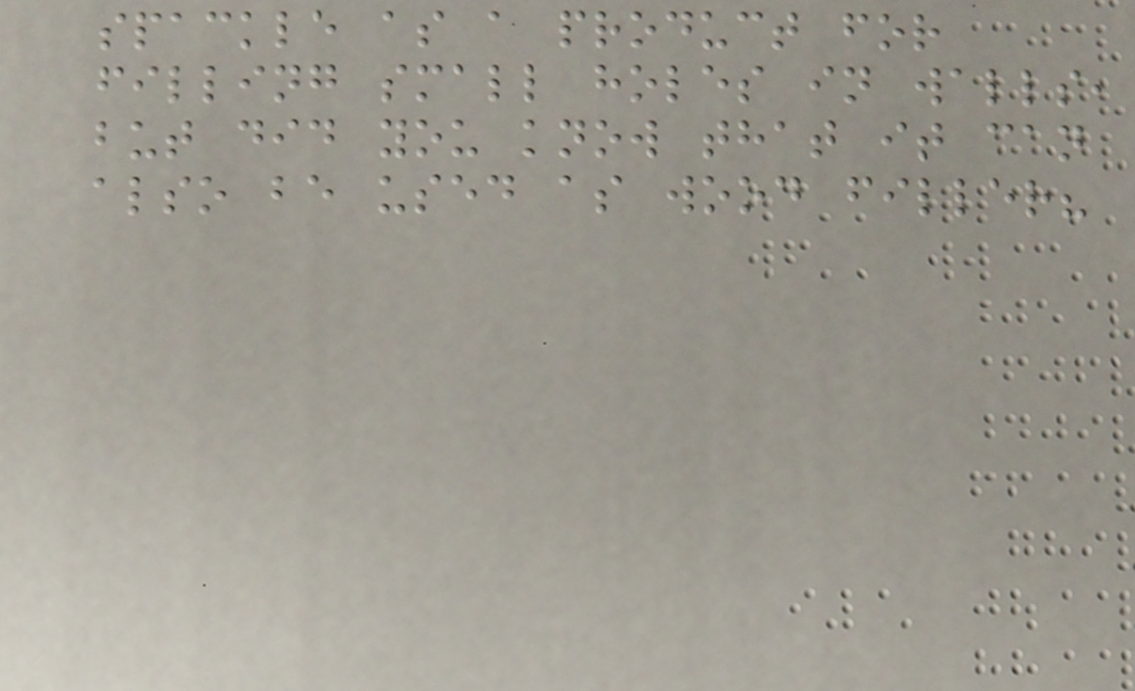spackle as a product for
filling small holes in walls,
but did you know that it can
also be used as wood filler?
